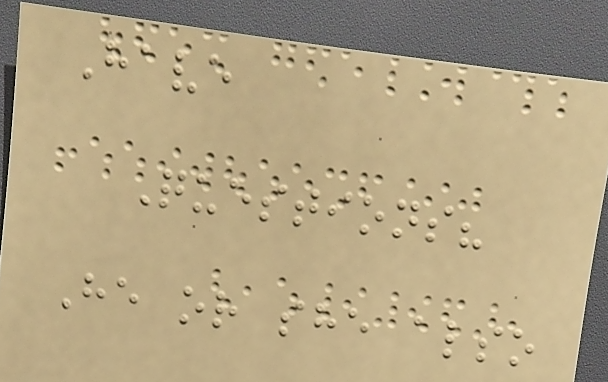Have
Questions?
He or she also
